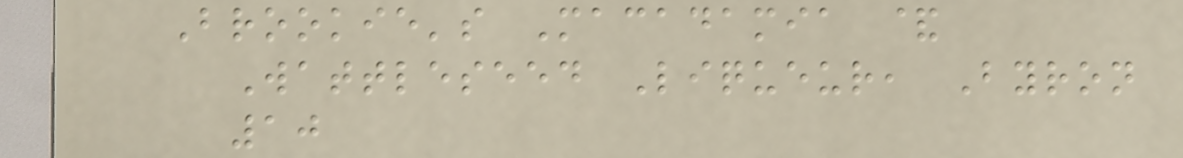Brookie's Macadamia &
Wattleseed Liqueur, Byron
10
